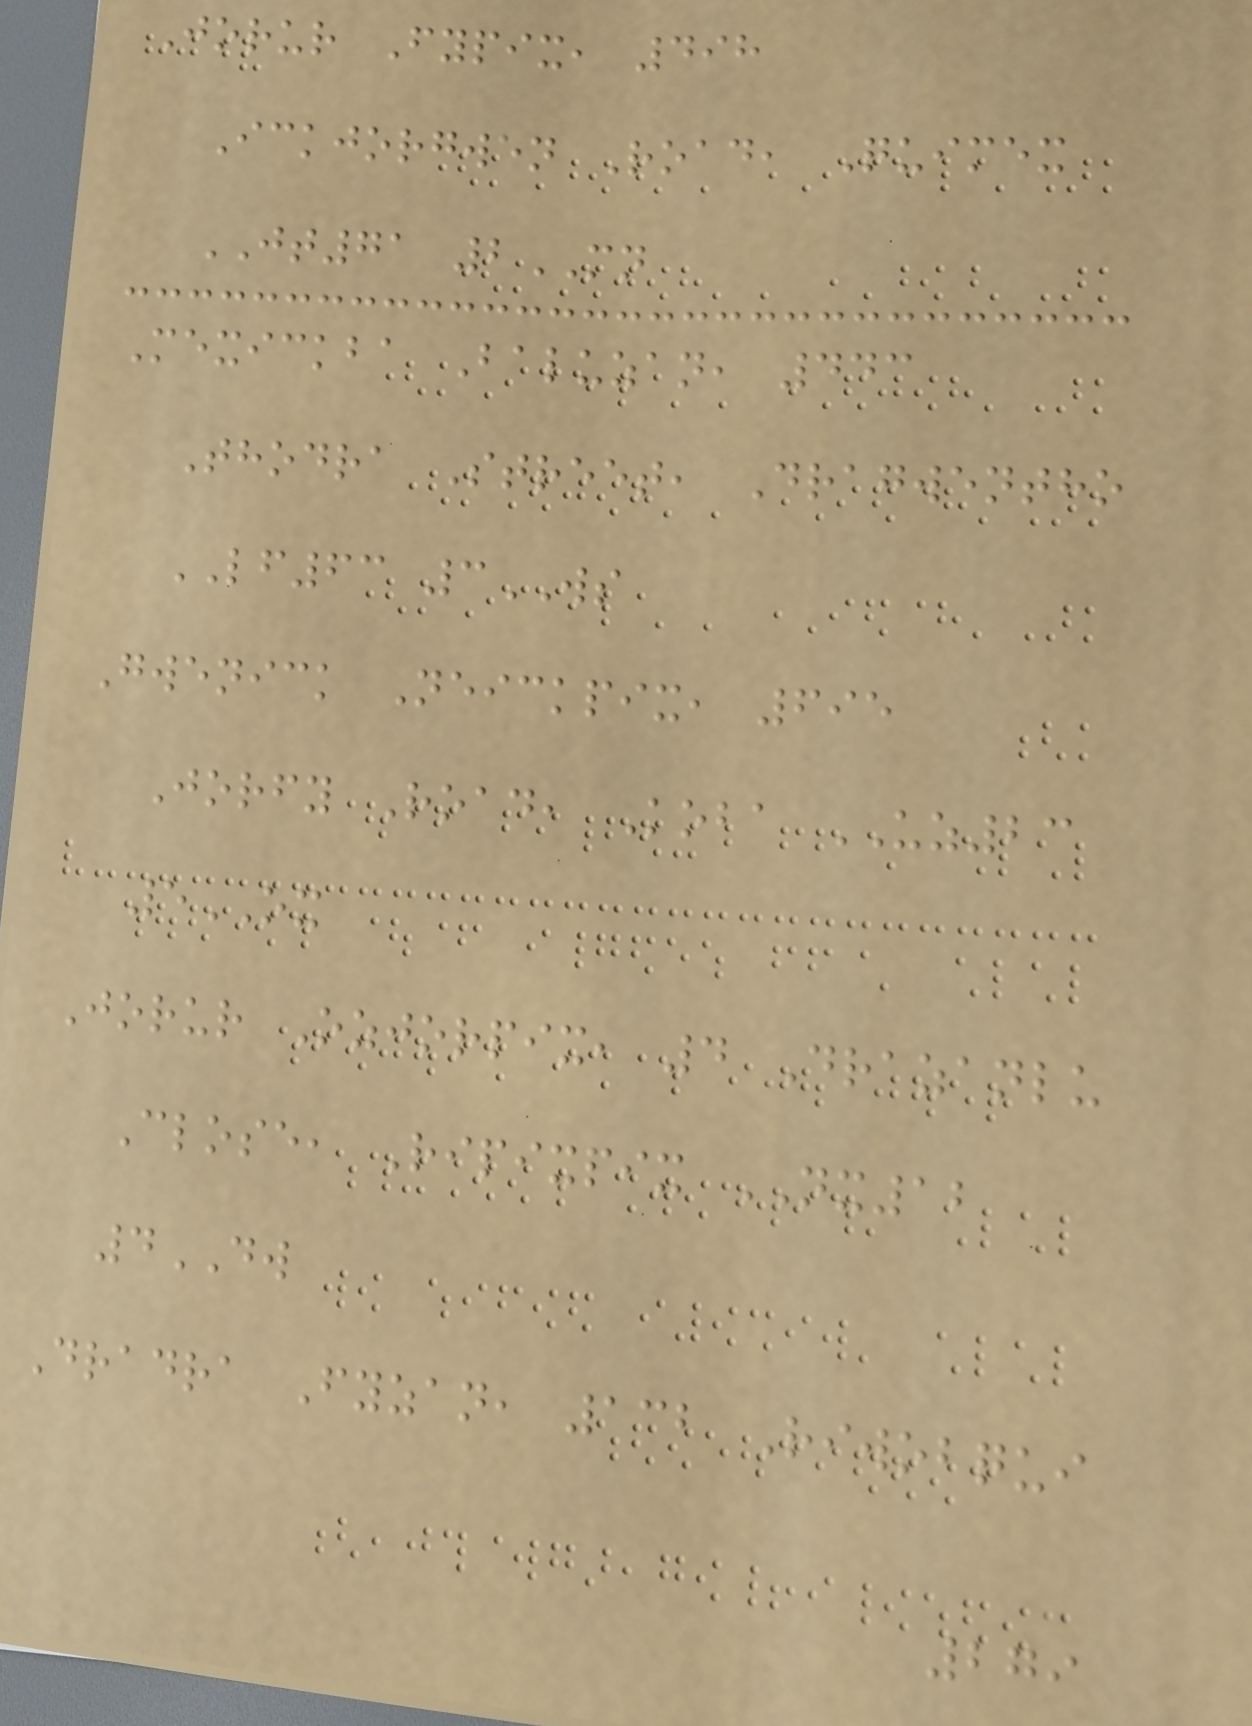Jorur Fypix, 498
Ickjorgwen Road, Quimex
JT71 2MN
Mexickba Baluzan, 443
Thodra Street, Dragwentho
LF63 3WS
Gwenick Neickpix, 695
Jorfy Road, Koba UZ23
5OX
Jorur Ozjorpix, 4 Drazanlu
Close, Ripixpix NX12
4DW
Dradra Fyzan, 132 Riwobqui
279
